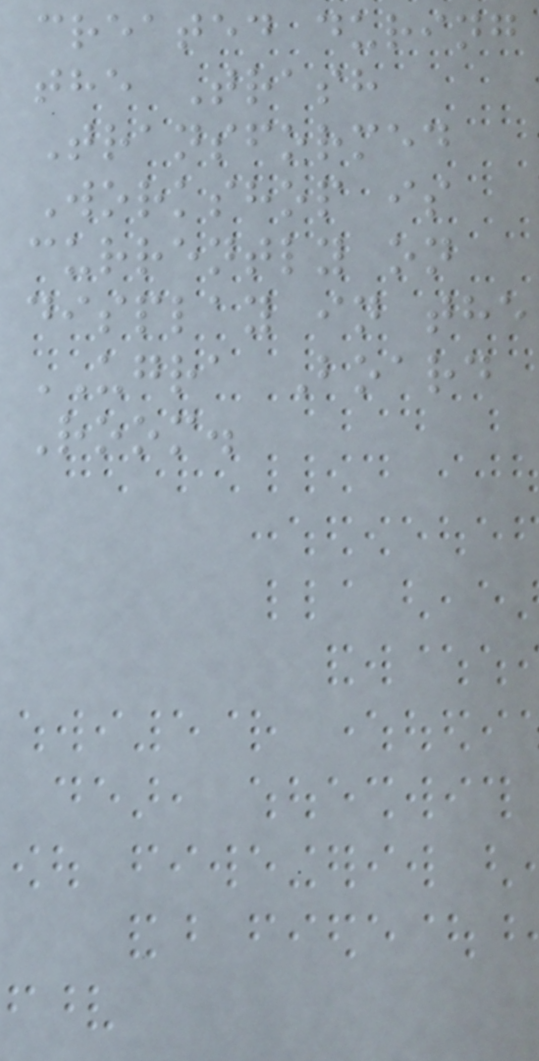created during
the Trash
Transformed
Workshop is
currently on
display in the
UGRA Board
Room.
